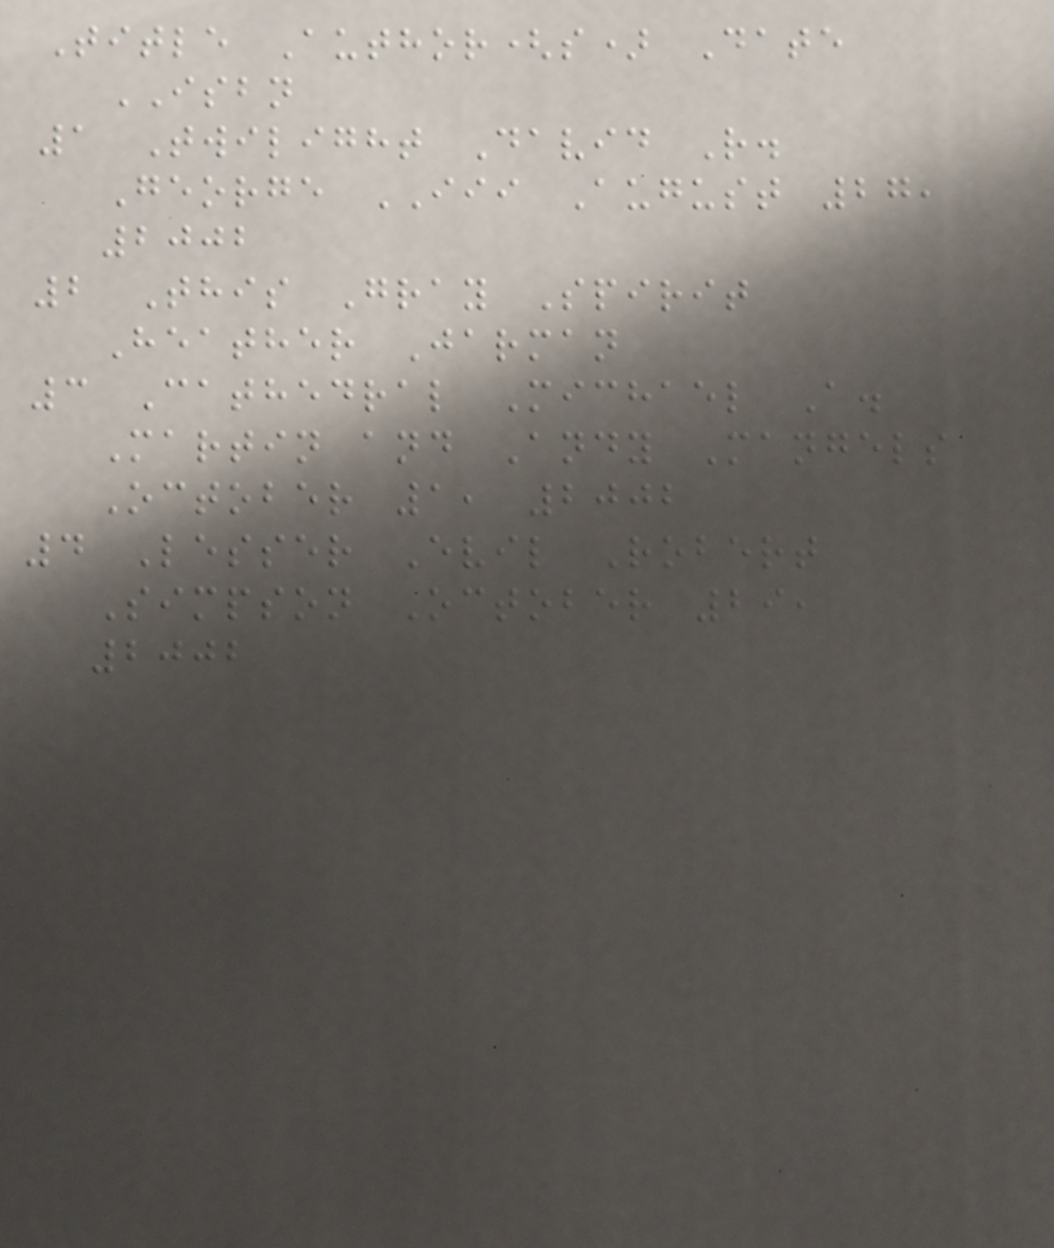Title Author(s) Date
ISBN
1 Twilight David R.
George III August 27,
2002
2 This Gray Spirit
Heather Jarman
3 Cathedral Michael A.
Martin and Andy Mangels
October 1, 2002
4 Lesser Evil Robert
Simpson October 29,
2002
